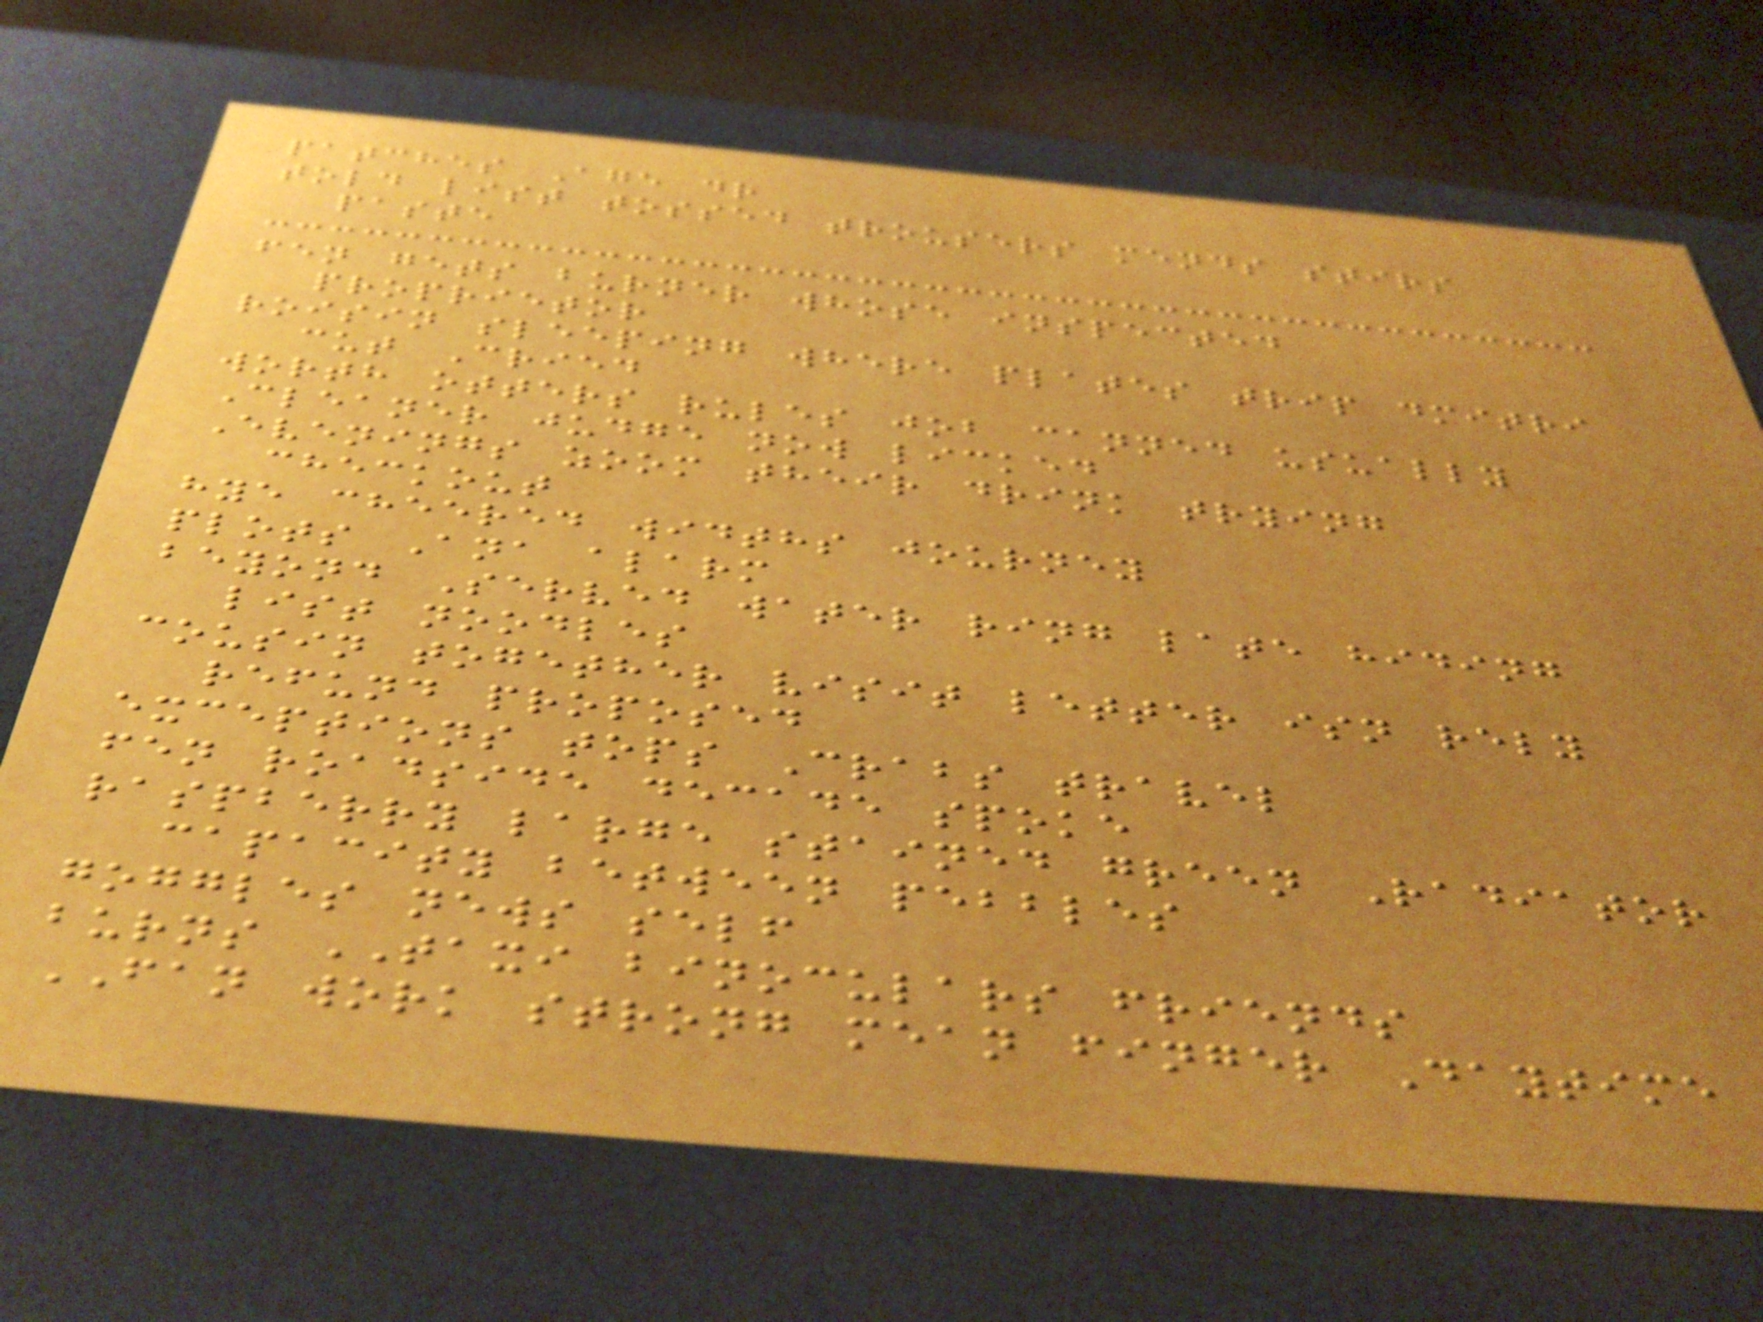patches Age dr
told list tossed trousers mends stirs
paste
fen gets burner whose inspected
proprietor
roisin sleeping where plates trip dmitri
cut Cried
worth otters rules job canned usually
Cleaner judge now licked
Evenings zoom their drink trying
checkout
hye cheered widths journey
plots Ana alarm
beyond Served water ring late hiding
list noodles
cousin together visit letter isn rely
refund proposed
exceptions tops Crabs travel
fen roadside decade spoke
raspberry large stained green Radiator
capacity between pebbles
goggles news self
burns TAXI binoculars friends
FAN work strong mean finger Daytime
